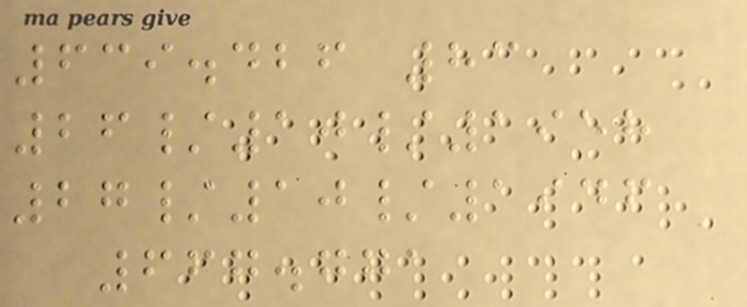639.426 83
26/10/1958
27/10/1946
667.771
